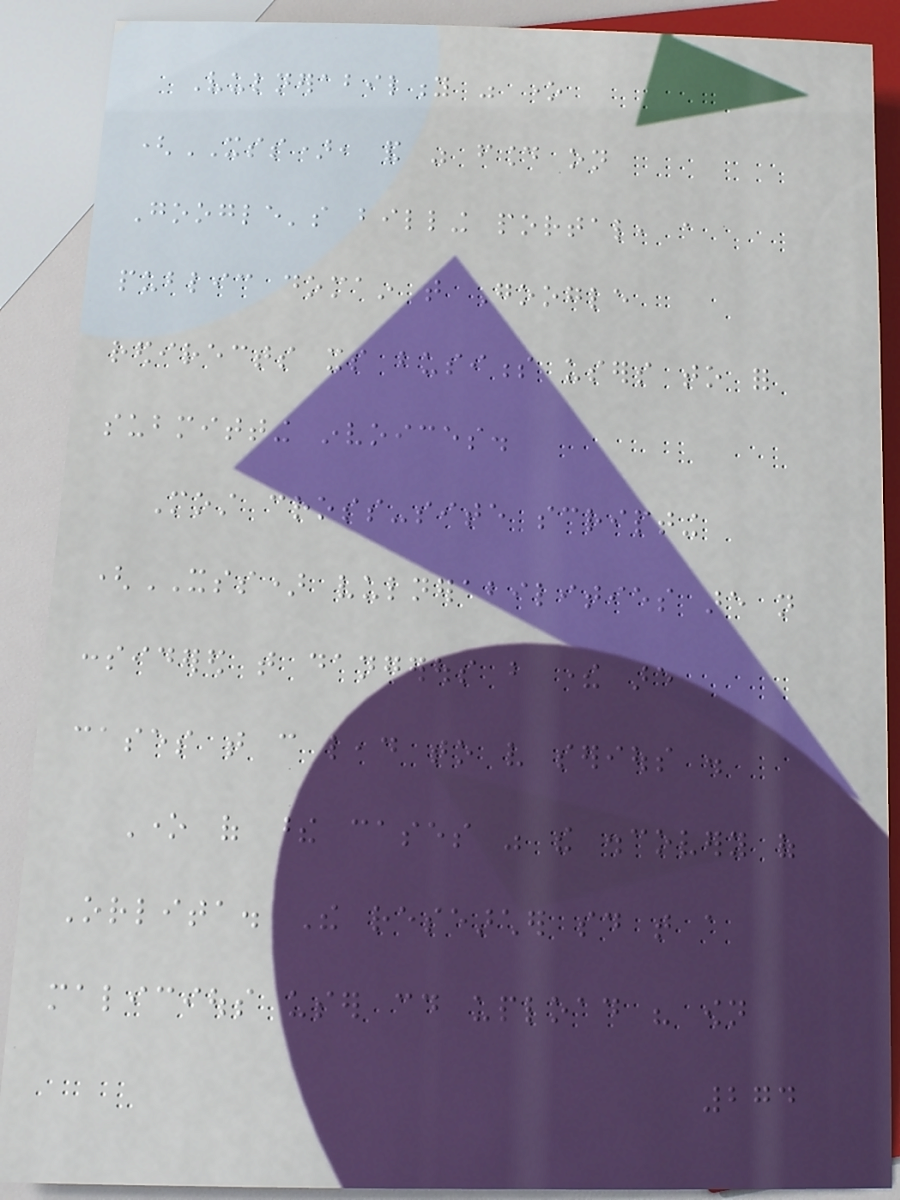Vulnerability was one
(XSS), and was found on
Google's billing portal, a
public domain that Google
redirects its business users to for
submitting invoices.
Most cross-site scripting
(XSS) vulnerabilities are not
considered that dangerous but there are
cases that can lead to very serious .
One of these cases was the discovery of
Orlita. The researcher said that a
malicious user could upload his own
274
